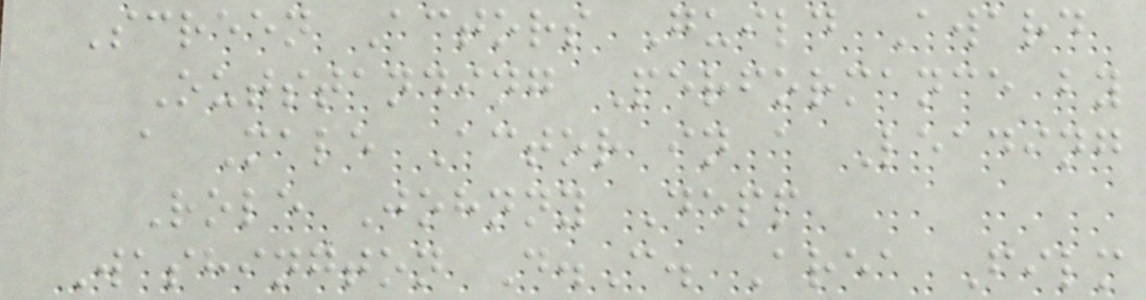Screen Actors Guild Award
Outstanding Performance by
a Male Actor in a Leading
Role Johnny Depp
Washington D.C. Area Film
